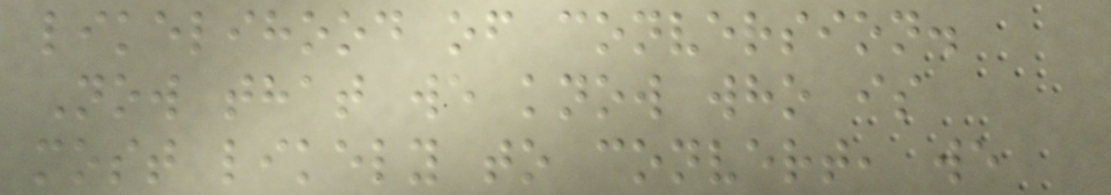likelihood of conversion.
Now that we know who is
most likely to convert, we
